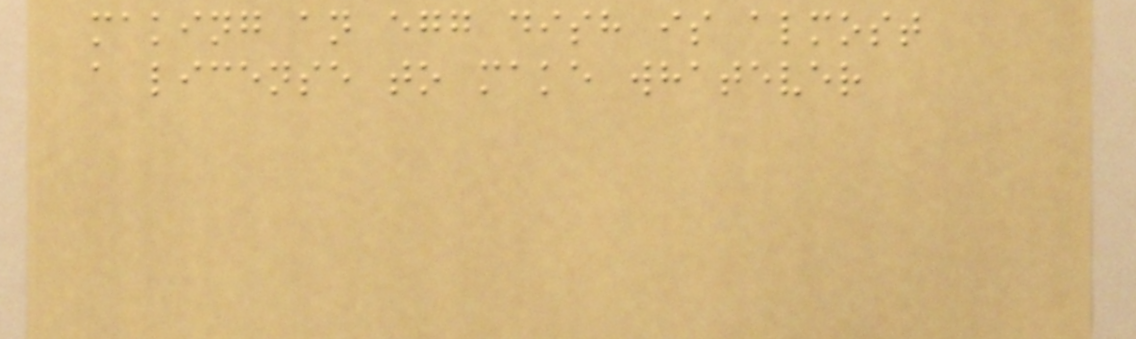making an egg dish is almost
a license to make whatever
